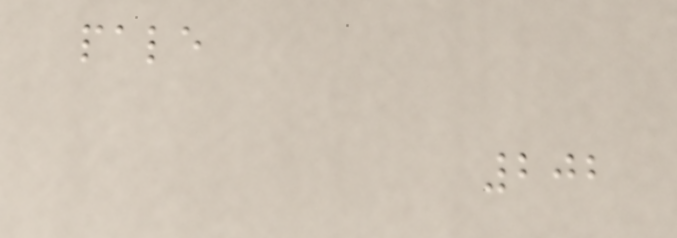pale
202
